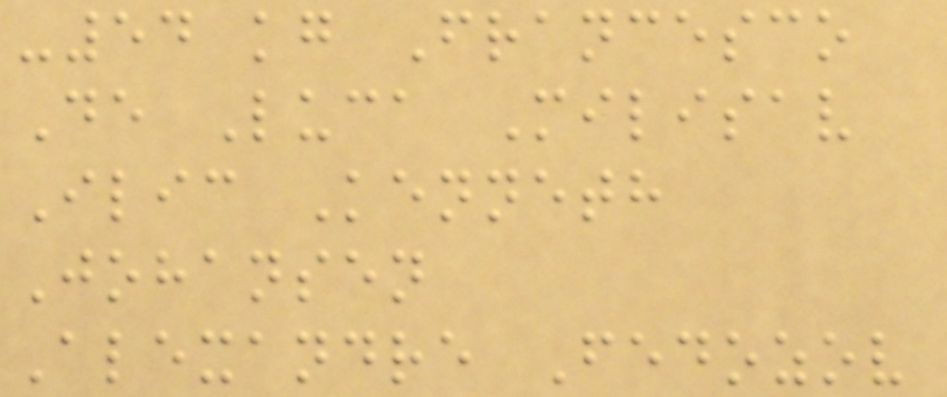-54 kg Francesco
De Luca Milisav
Ilic Kenneth
Johansen
Alexandre Fedozov
